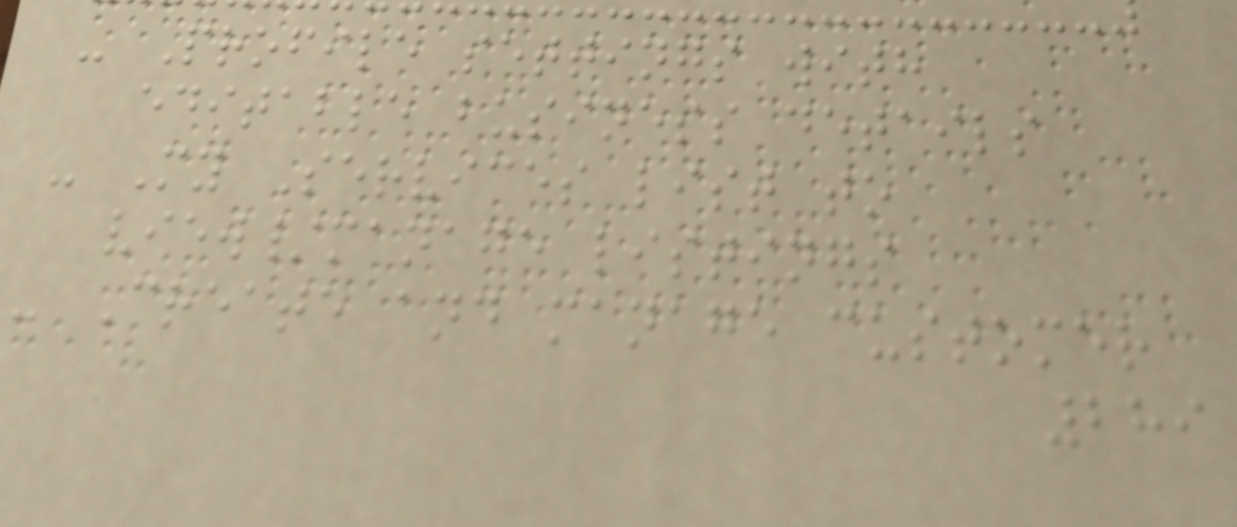- Profile settings with
editable business details
- My Services list to
view/manage listings
- Create and manage customer
289
